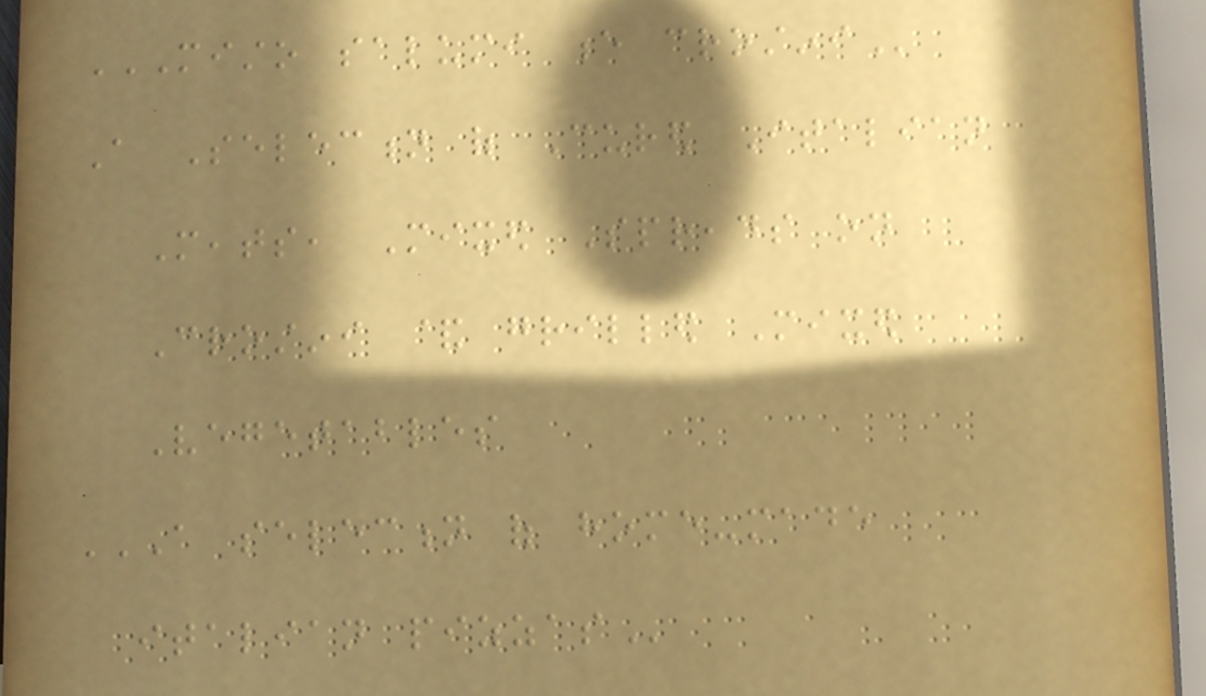MISTO SALUMI E CROSTINI
A Selection of Cured Italian
Meats, Mixed Spreads on
Crostini & grilled Mixed
Vegetables
A SELECTION OF HOME-MADE
ITALIAN PIZZAS
